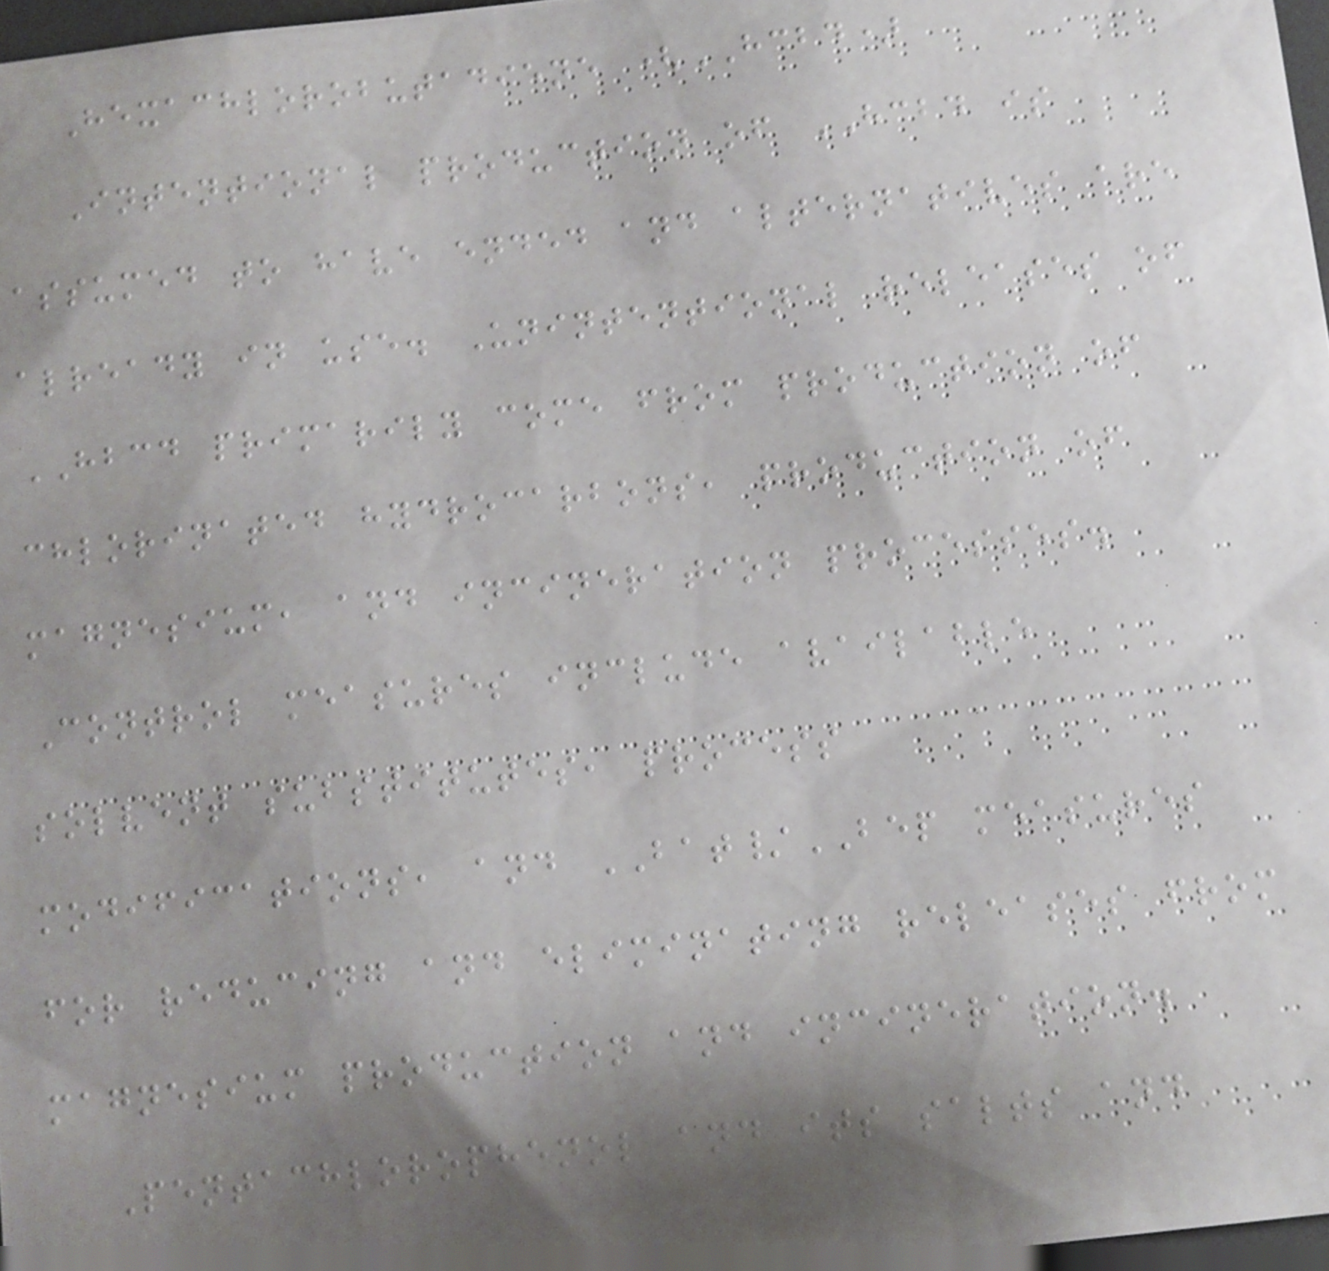Hexachlorobutadiene (HCBD)
Intentional production of HCBD is
assumed to have ended and alternatives are
already in use. Unintentional releases of
HBCD primarily come from production of
chlorinated hydrocarbons, production of
magnesium, and incineration processes.
Control measures include available
solvent substitutes, process
modifications, and BAT/BEP measures
for reducing and eliminating releases from
magnesium production and incineration.
Pentachlorophenol and its salts and
